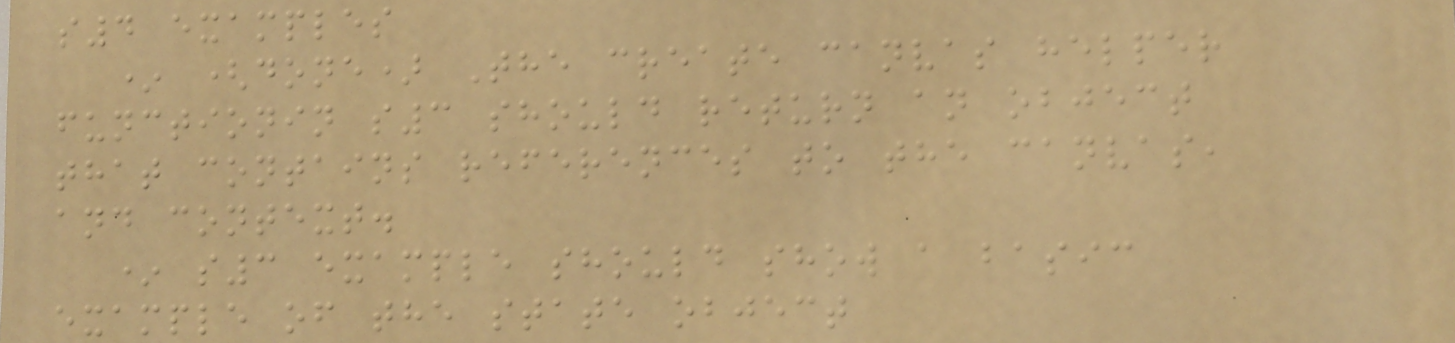s4 examples
* (done) The create canvas helper
functionin s3 should return an object
that contains references to the canvas,
and context.
* s3 example should show a basic
example of the state object
